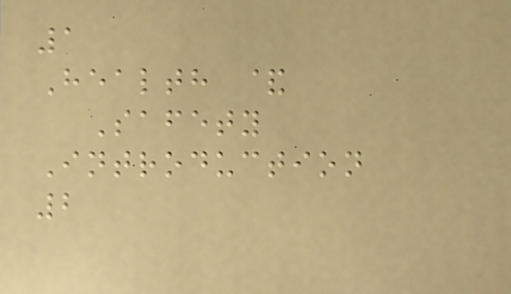1
Health &
Safety
Introduction
2
